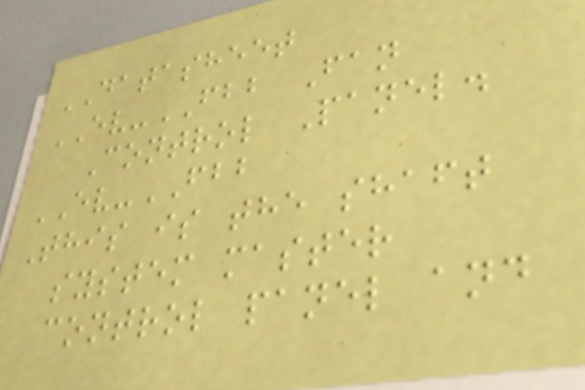DATASHEET
EV-FBB Fan
Control Panel.
EV-FBB
This is the shaft
system master
control panel and
